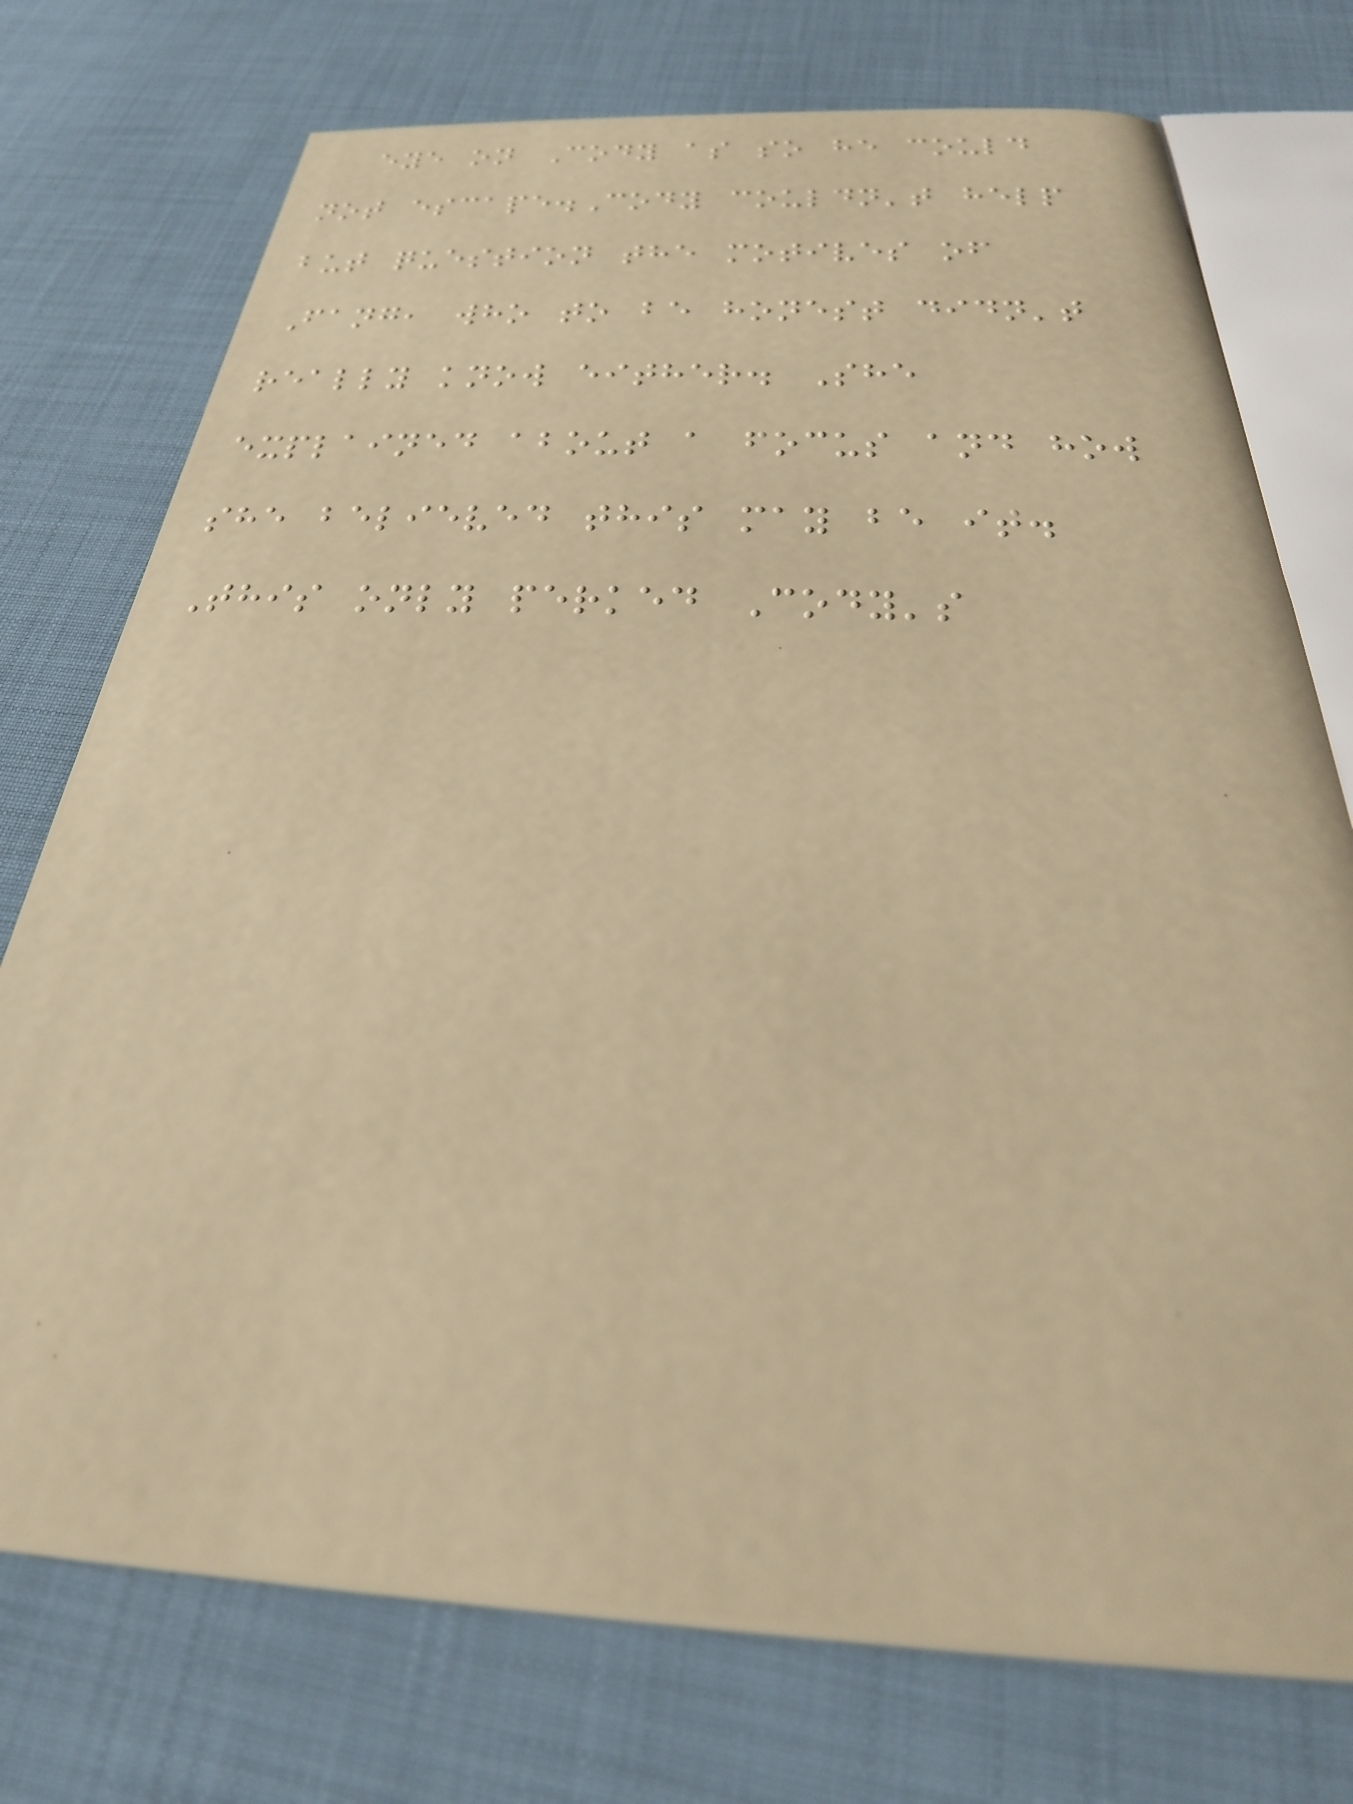eye on Cody as so he could
not escape.Cody couldn't help
but question the motives of
Fang, who to be honest didn't
really know either. She
explained about a focus and how
she believed this may be it.
This only perked Cody's
